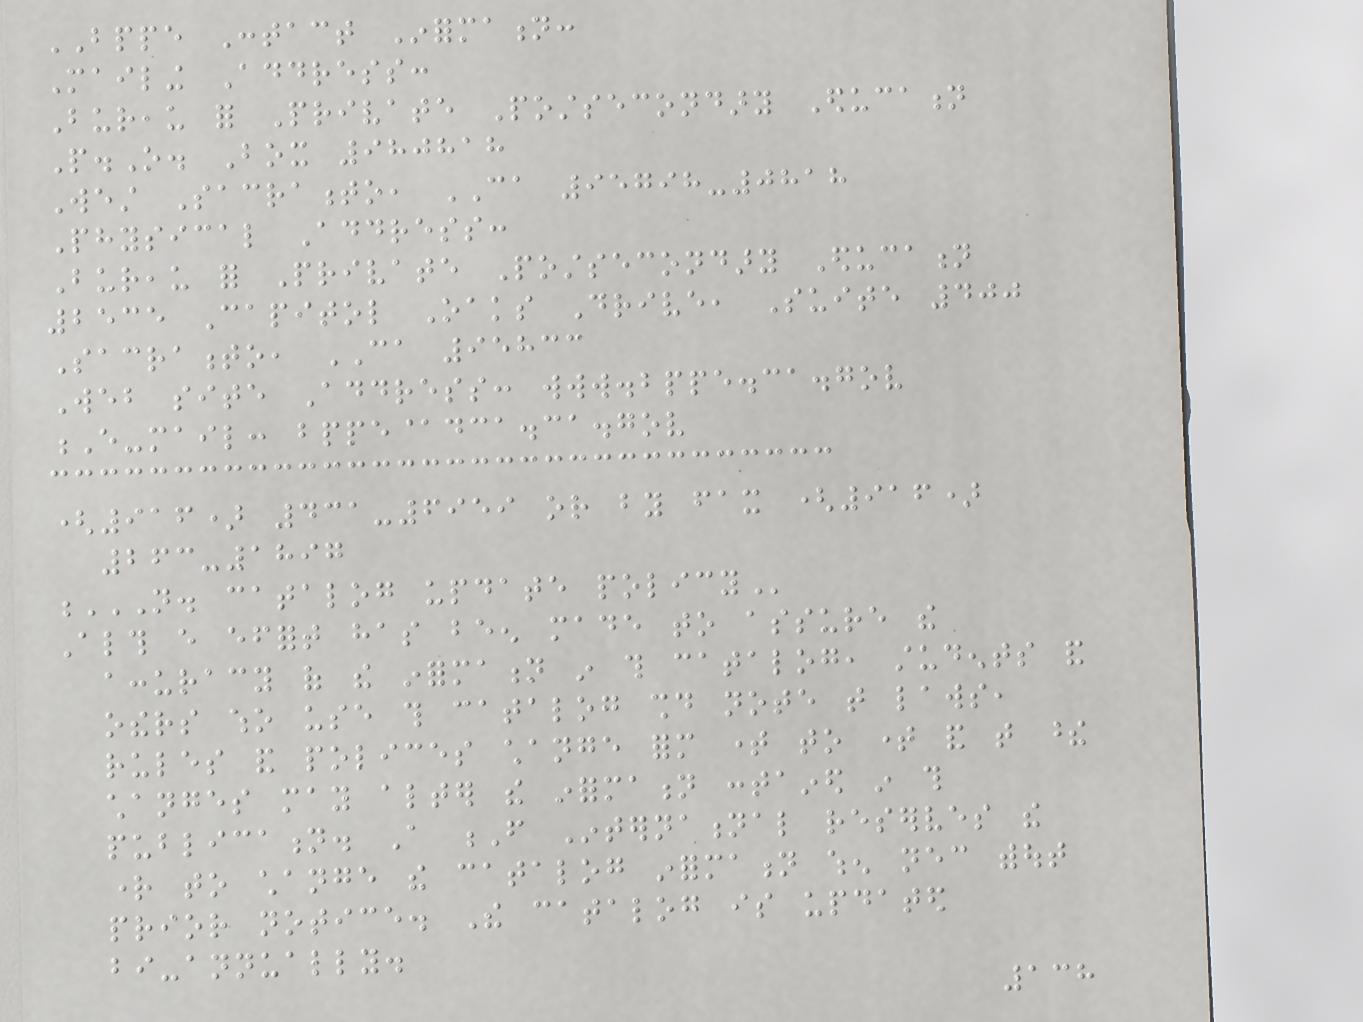BPPE Contact Information:
Mailing Address:
Bureau for Private Postsecondary Education
P.O. Box 980818
West Sacramento, CA 95798-0818
Physical Address:
Bureau for Private Postsecondary Education
2535 Capitol Oaks Drive, Suite 400
Sacramento, CA 95833
Web site Address: www.bppe.ca.gov
E-mail: bppe@dca.ca.gov
(916) 431-6959 or by fax (916)
263-1897
N. CATALOG UPDATE POLICY
Although every effort has been made to assure the
accuracy of the information in this catalog, students and
others who use this catalog should note that laws,
rules and polices change form time to time and that these
changes may alter the information contained in this
publication. A F International reserves the
right to change the catalog information when necessary without
prior notice. The catalog is updated
bi-annually.
138
